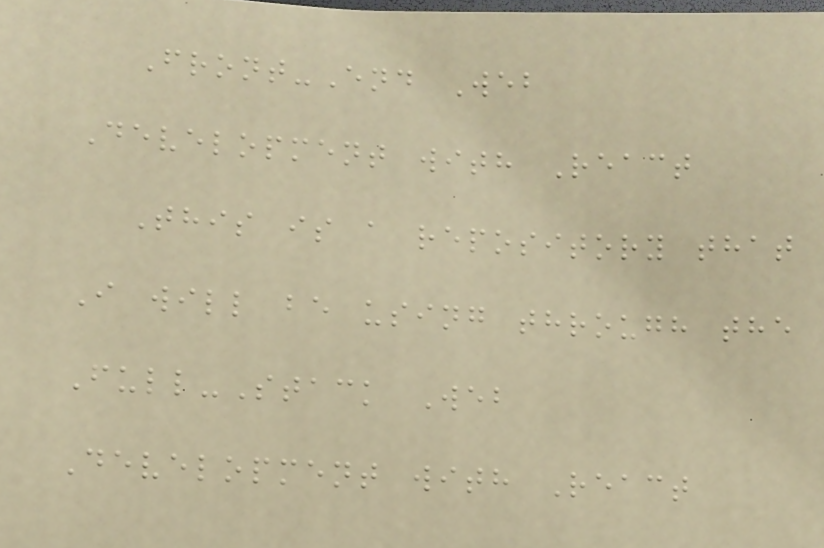Front-End Web
Development with React
This is a repository that
I will be using through the
Full-Stack Web
Development with React
